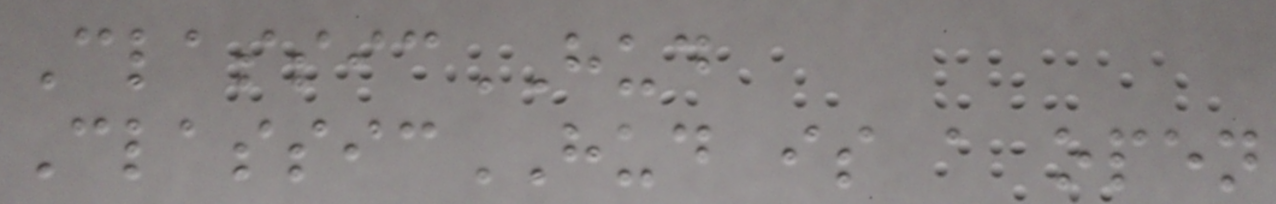ClassicHUD
ClassicHUD is a open
